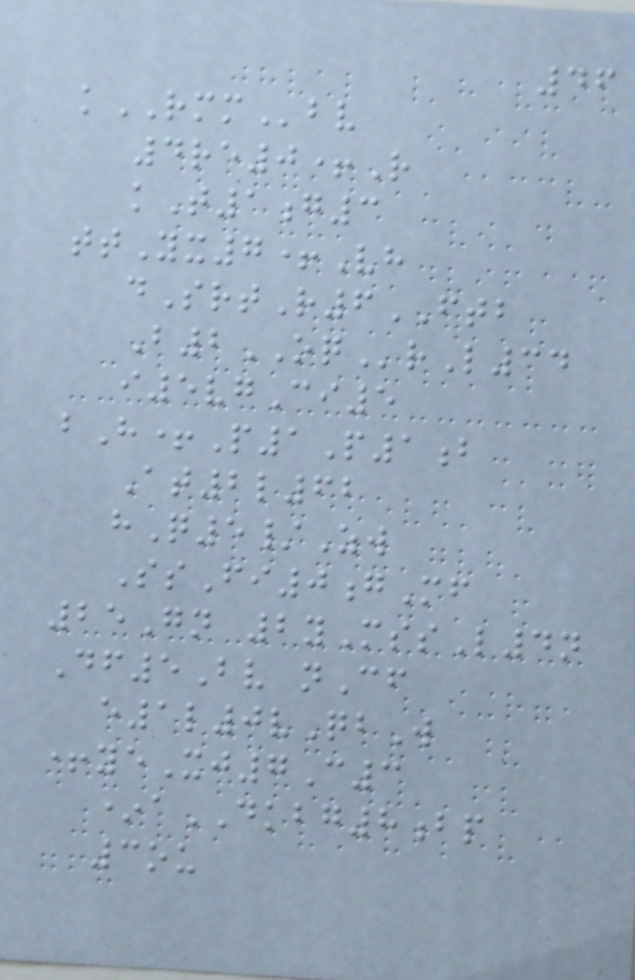46
kRMMbv
4re0+R
kT1g3
ttYx7+Vh
dSrtR6FTB
B2OQrL34
i5vgCi5
bH+P1P1b
At2l62
hQ5/Zw
SsFi0gMf
25Gn 2yMssL4n
Df5Bv nCf
e1l0vQbW
+yeXj7C3
*aDKBG8bp
3ou
